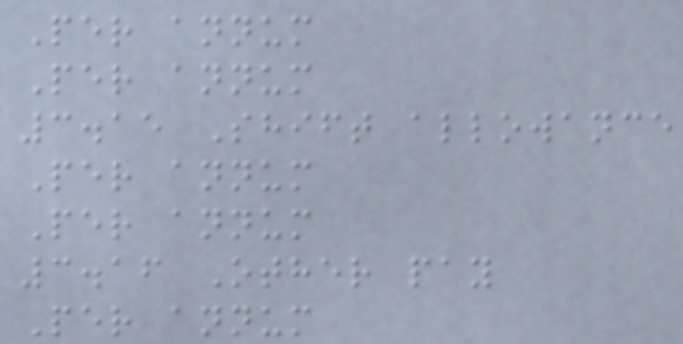Per annum
Per annum
3.15 Shift allowance
Per annum
Per annum
3.16 Other pay
Per annum
